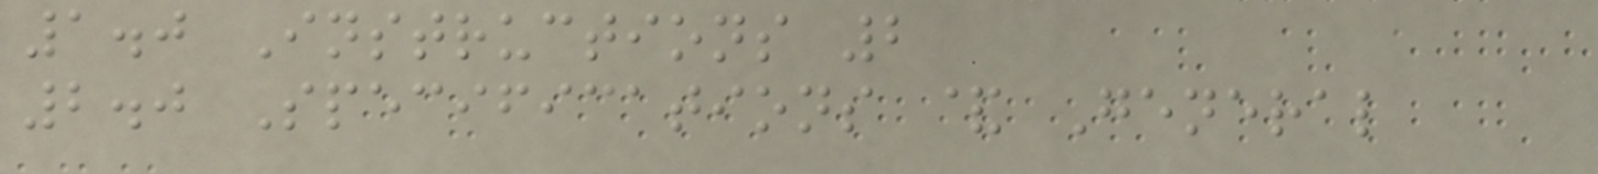1.0 Instructions 2
2.0 Specifications & General
